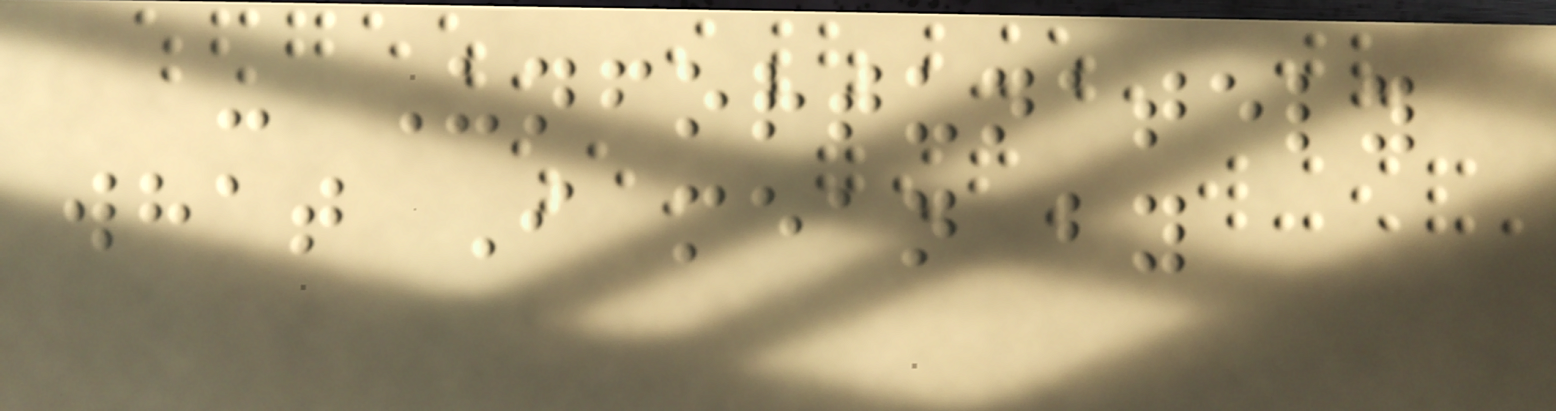- Unfortunately
what I mean by
